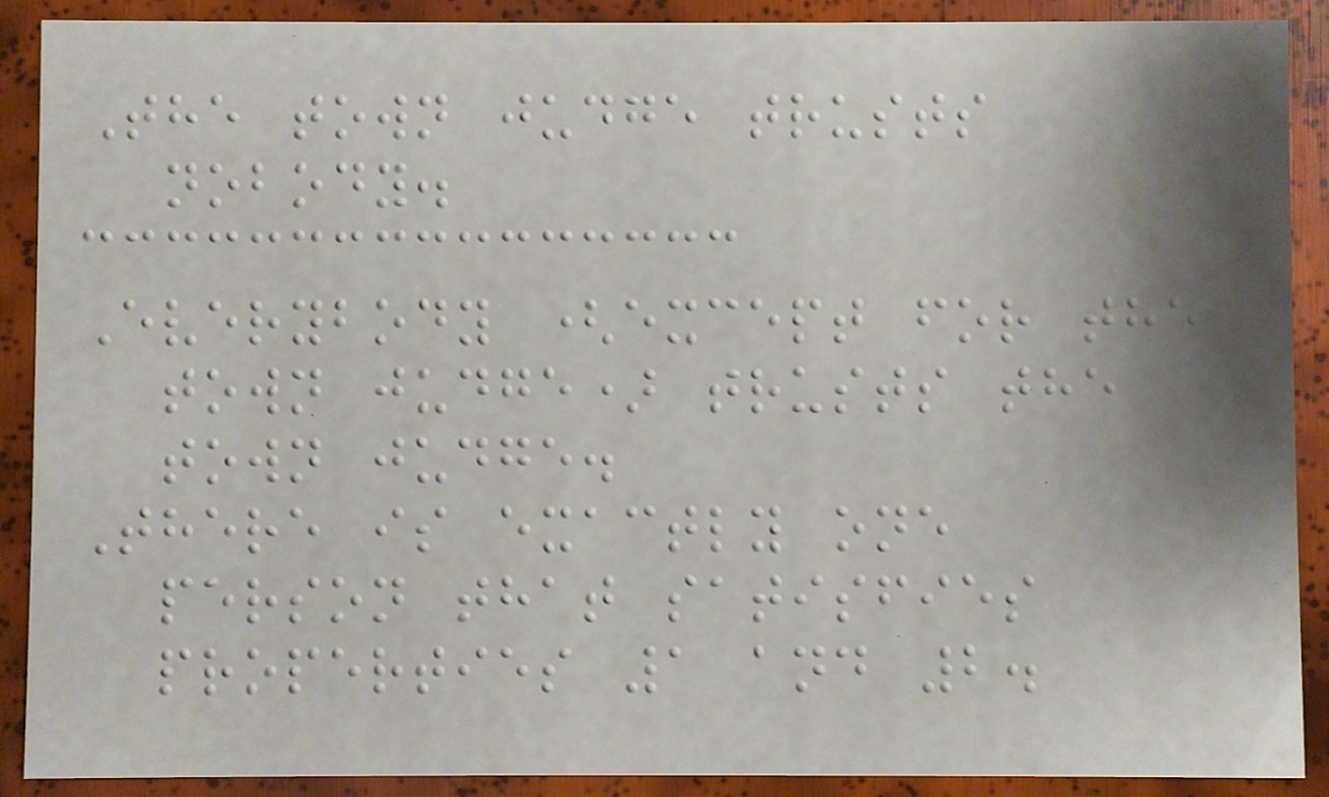The town judge trusts
nobody.
Everybody (except for the
town judge) trusts the
town judge.
There is exactly one
person that satisfies
properties 1 and 2.
